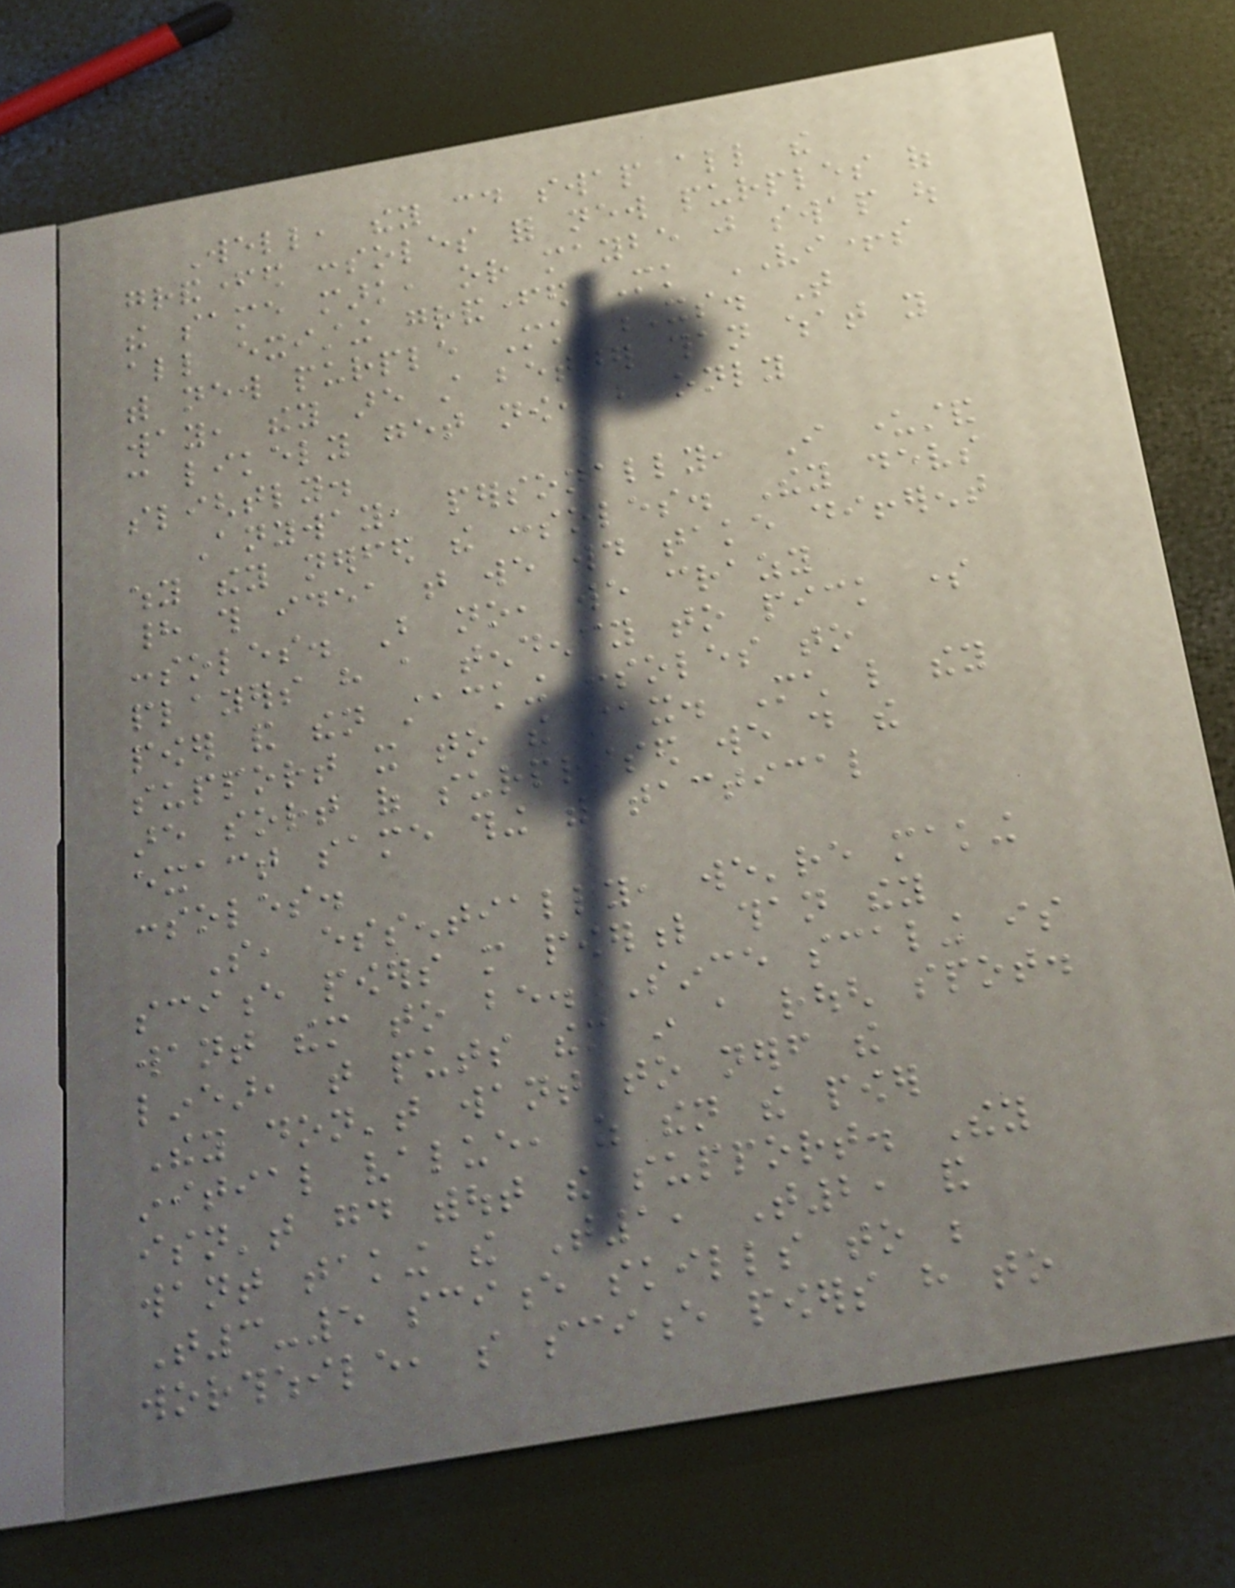Well, they could swap all the
grandfathered consoles for new purples of
the same mark, or maybe just swap out
all existing grandfathered Mk VI+s
with new purple Mk Xs. That
way, they are still better than what you
can likely get now, but only
slightly.
Anyway, personally, I understand
why they nerfed the consoles. They devs
had this idea that we would take different
consoles. But no, we crazy
players have a tendency to pick some
power and then stacking consoles to
support it to the max. Much like they
are sort of surprised we do the
exact same thing with tactical
consoles.
So, essentially, we're making
science powers more powerful than they
want them to be. Since scaling is
linear, that puts them in a rough spot.
They don't want to nerf the
initial value, as then the power
isn't good without the support. They
want taking the T1, T2, and
T3-5 science skills to be
worthwhile, so science powers have to
